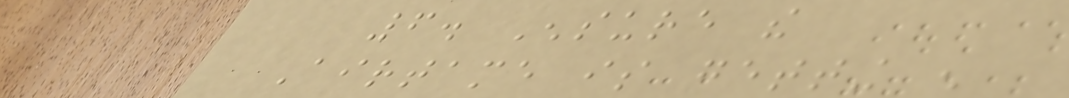6. Ensure the
Airtame is getting enough
